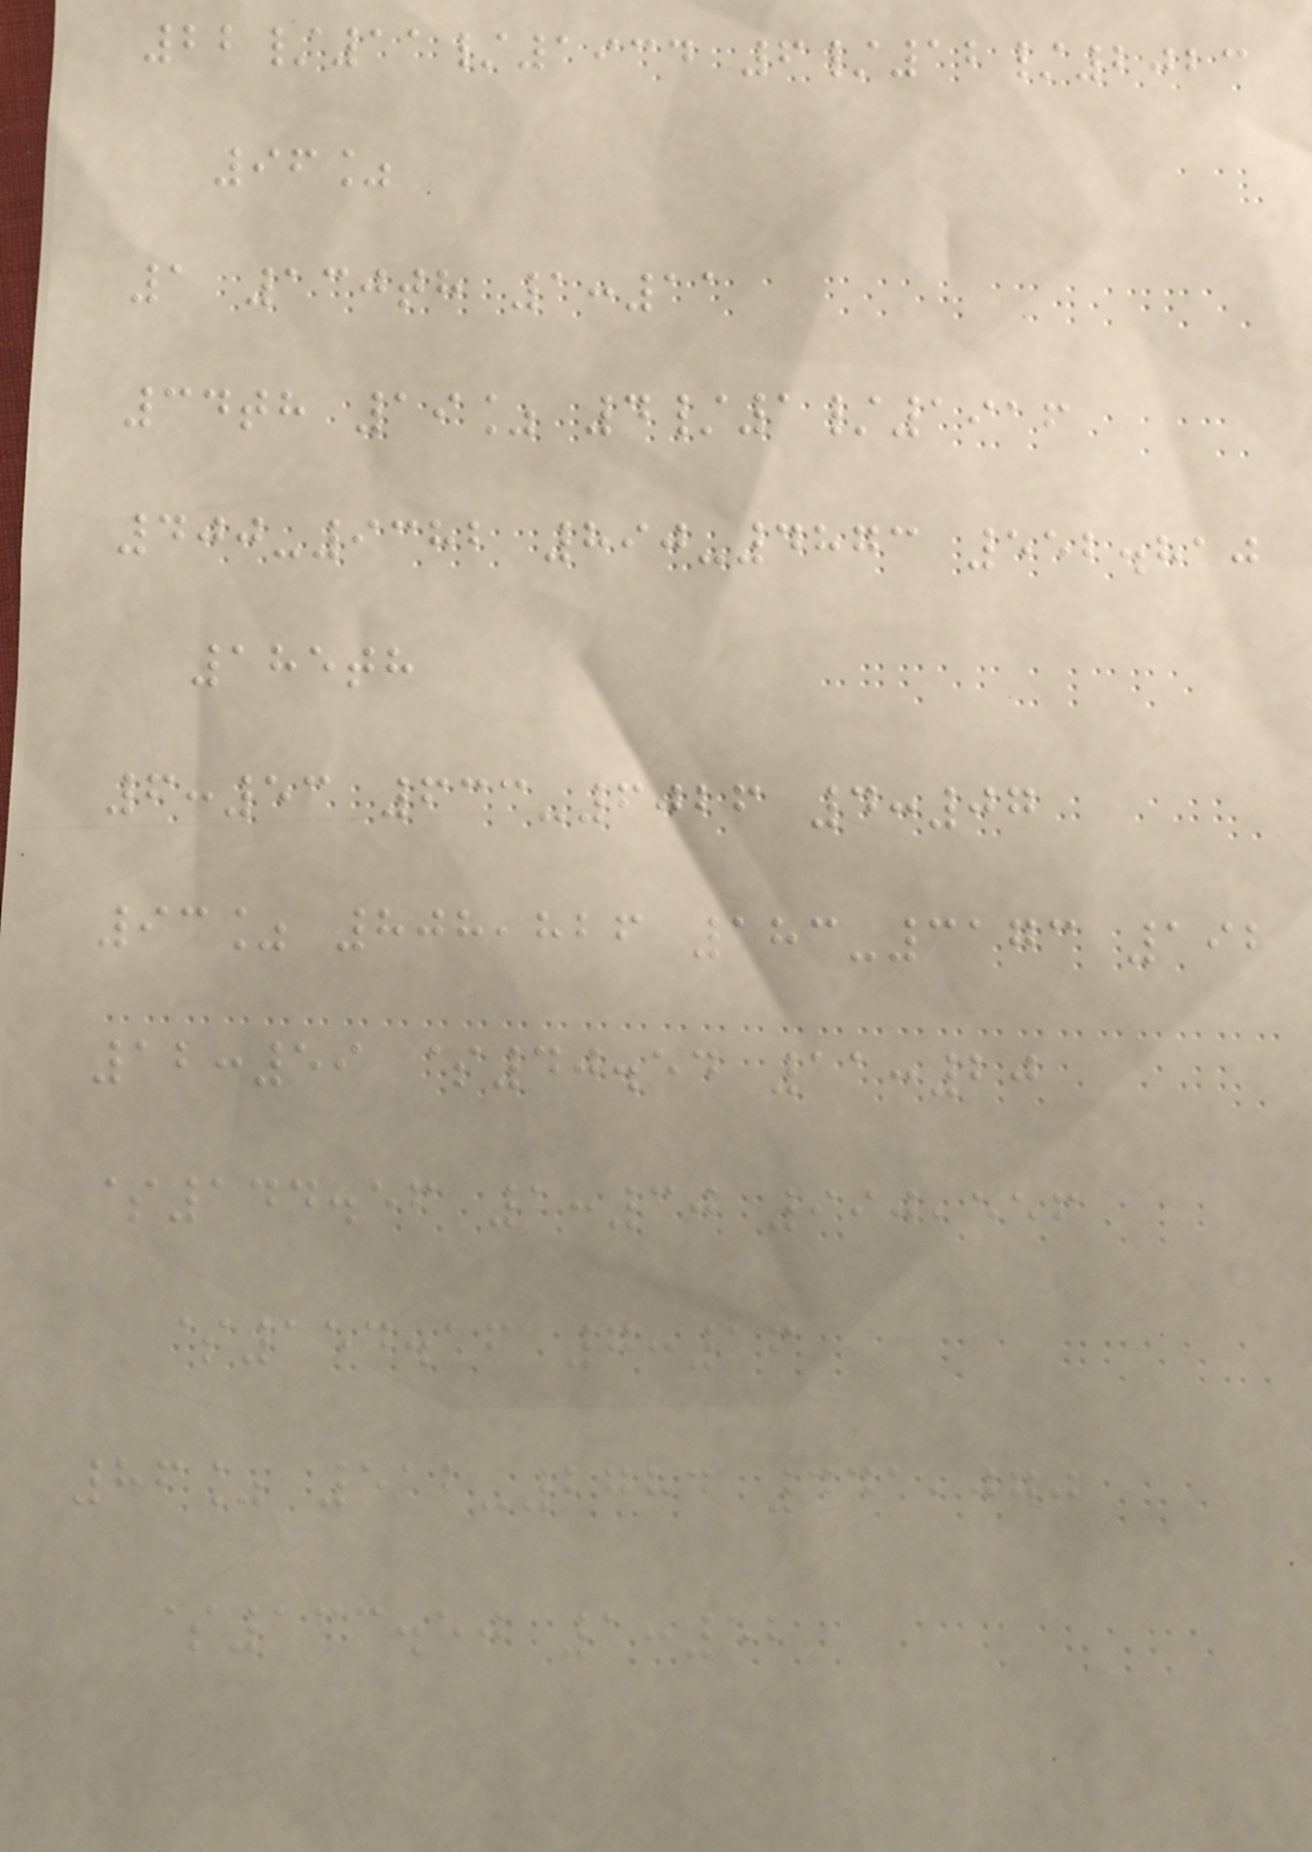22/11/1934 6/12/2023
96%
1 130th 1:11
34th 19% 4/1/1916
400-9382 890-4873 552.810
185th
6:53 633-6026 4:07
93% 808,826 183-3173 192
12:59 $40.54 11:20
$144.56 1:30 990,556
$154.16 7:16
86% 512-2784 441,070
$133.50 1:52
